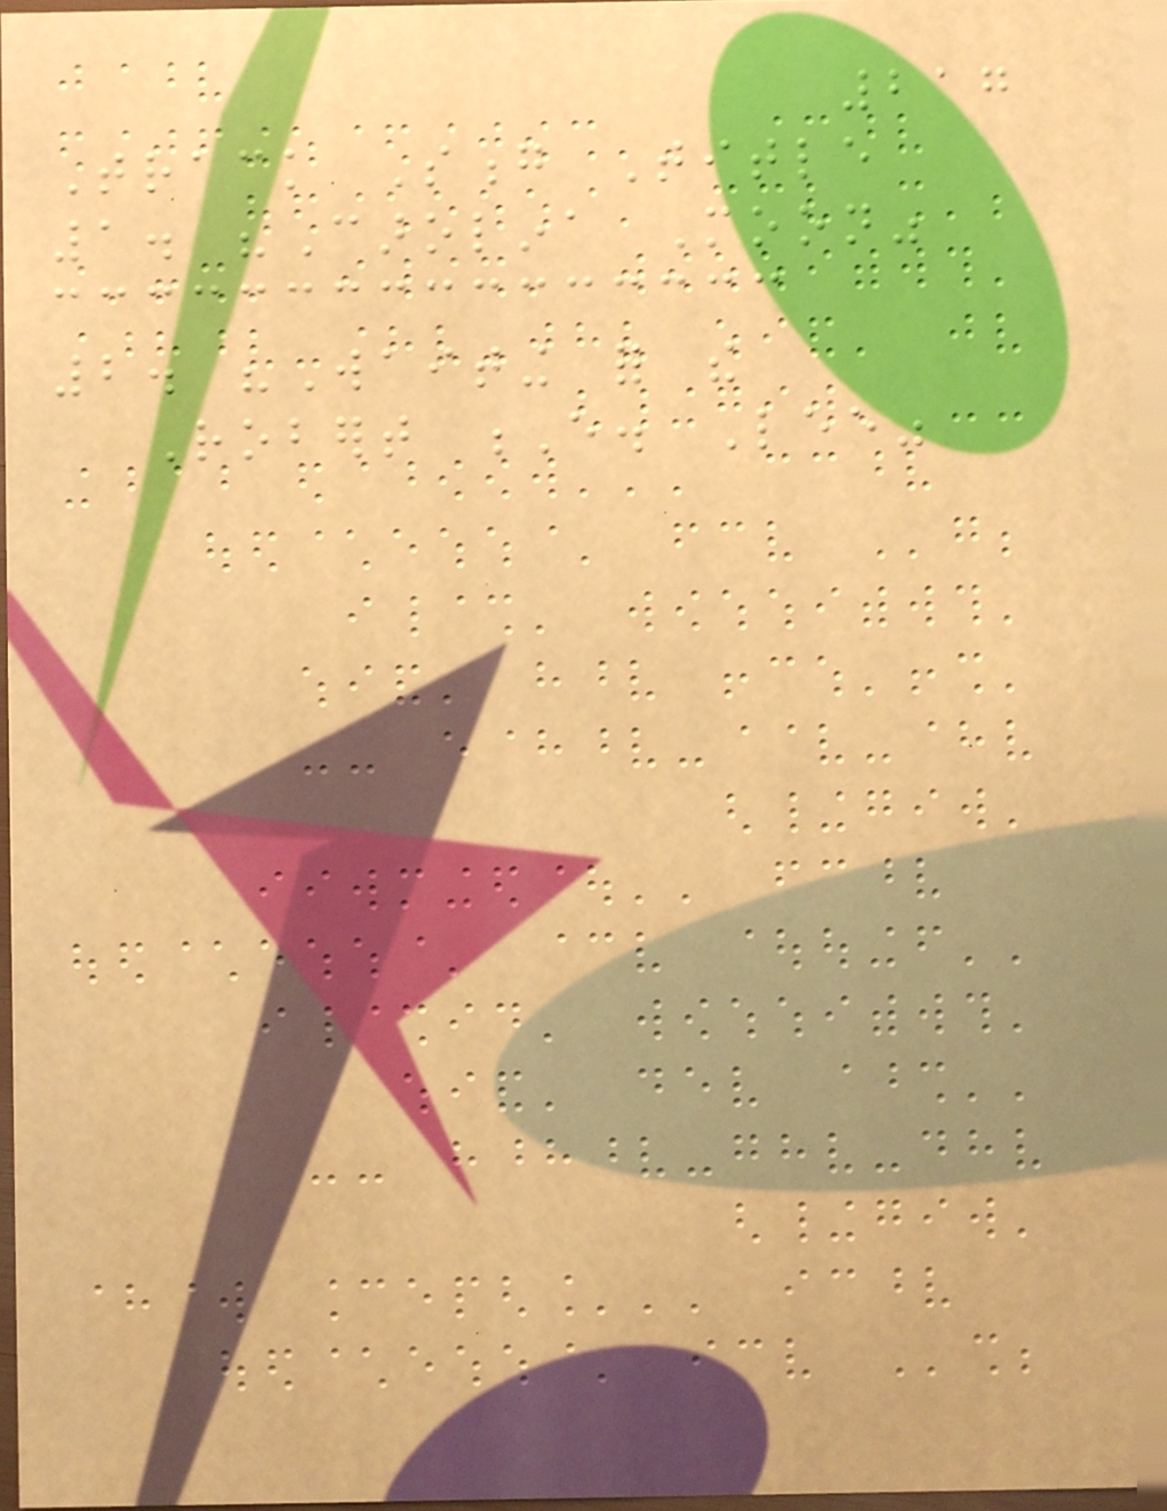217
Track Song Title
1. "Carolina Moon"
2. "Waiting for the
Robert E. Lee"
